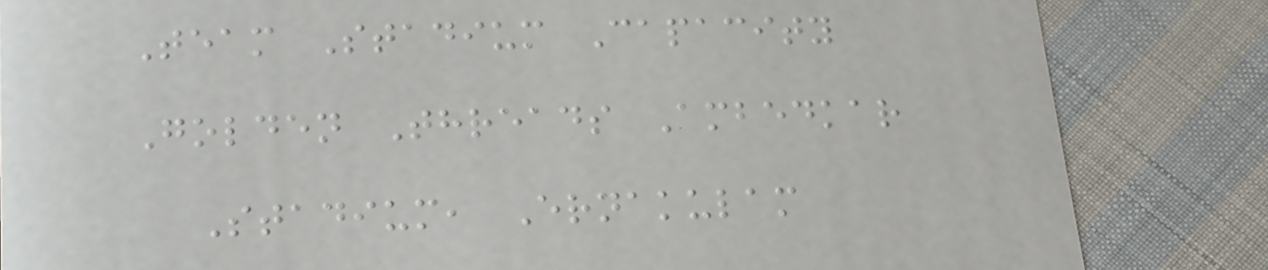Team Stadium Capacity
Golden Threads Ambedkar
Stadium, Ernakulam
